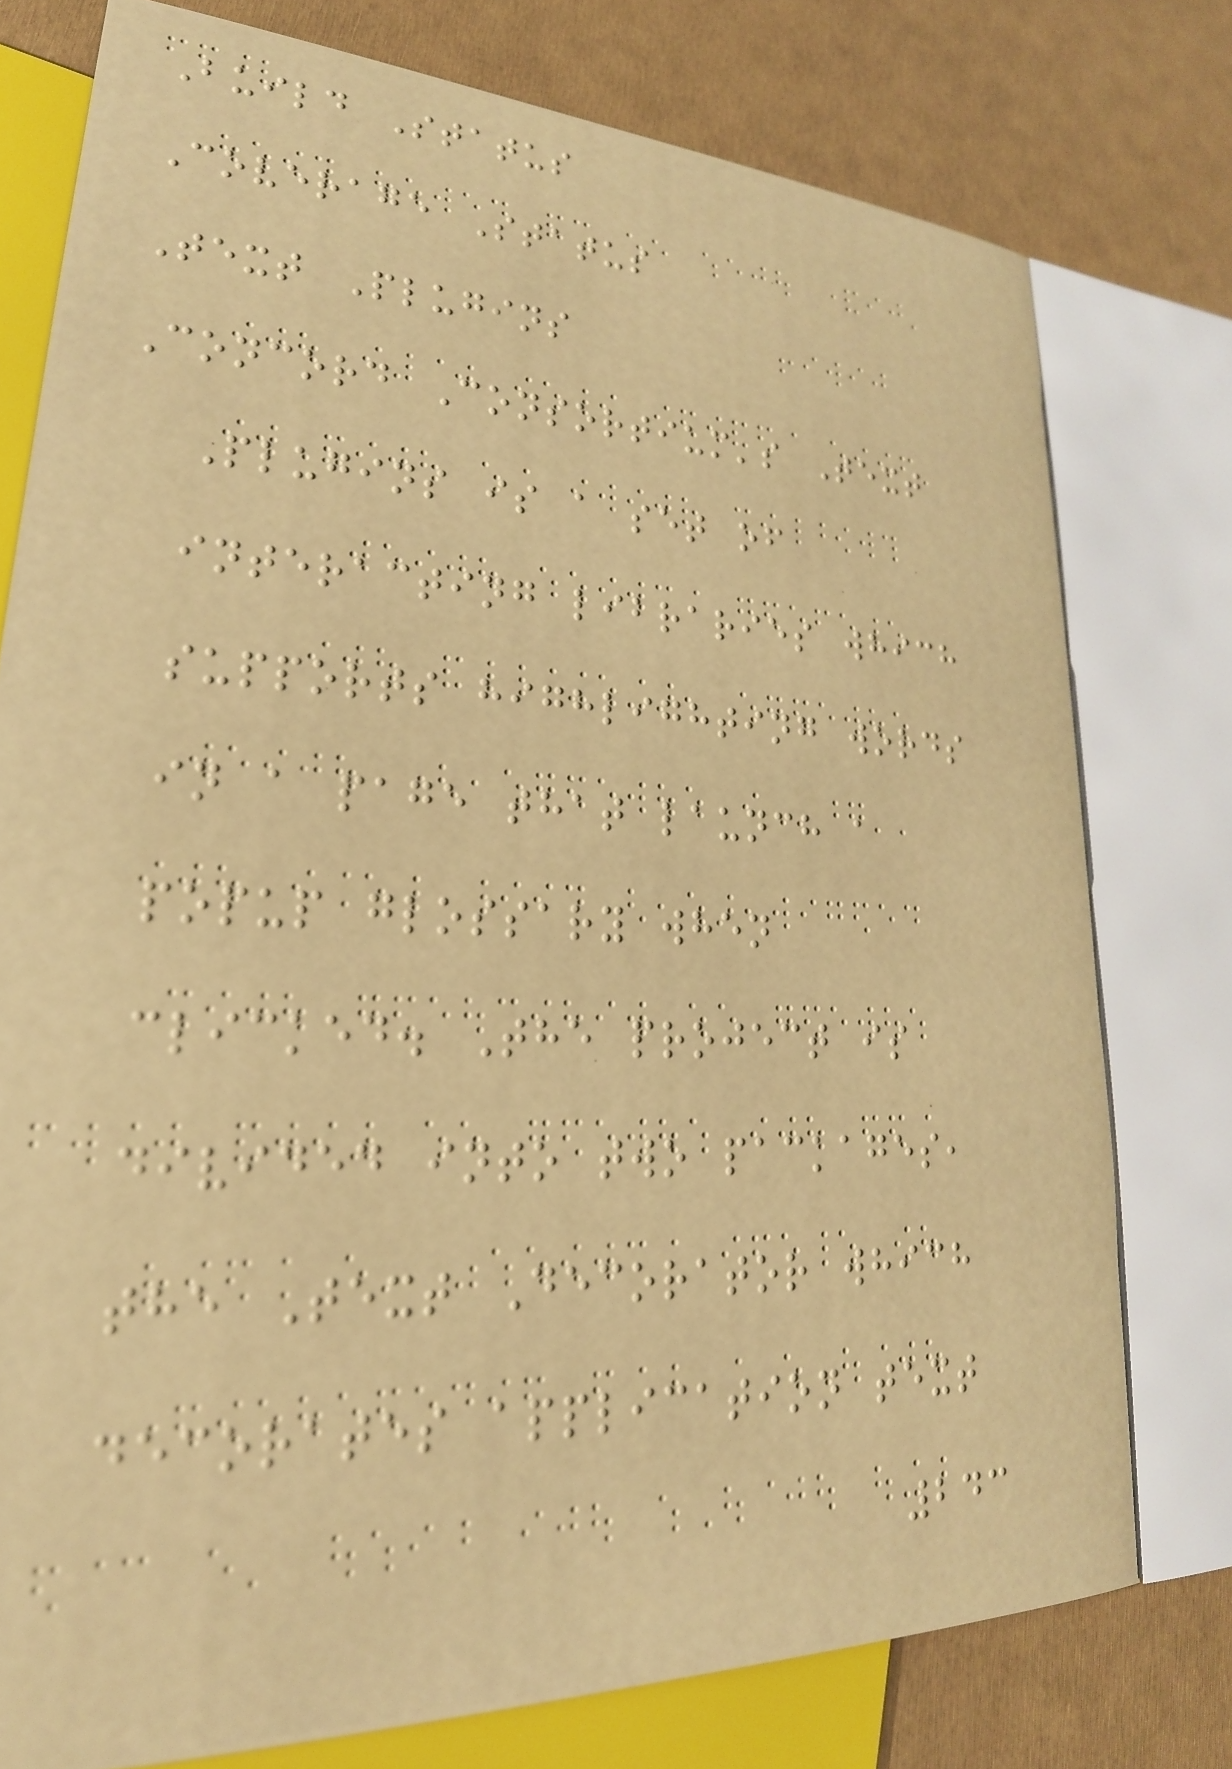Build Status
Coverage Status
Text Plugins
Concord Consortium's Text
Plugins is a set of
interacting libraries which
supports highlighting words
in a page that launch a
popup glossary when
clicked. The project is
divided into two packages,
the Text Decorator which
decorates application text
243
